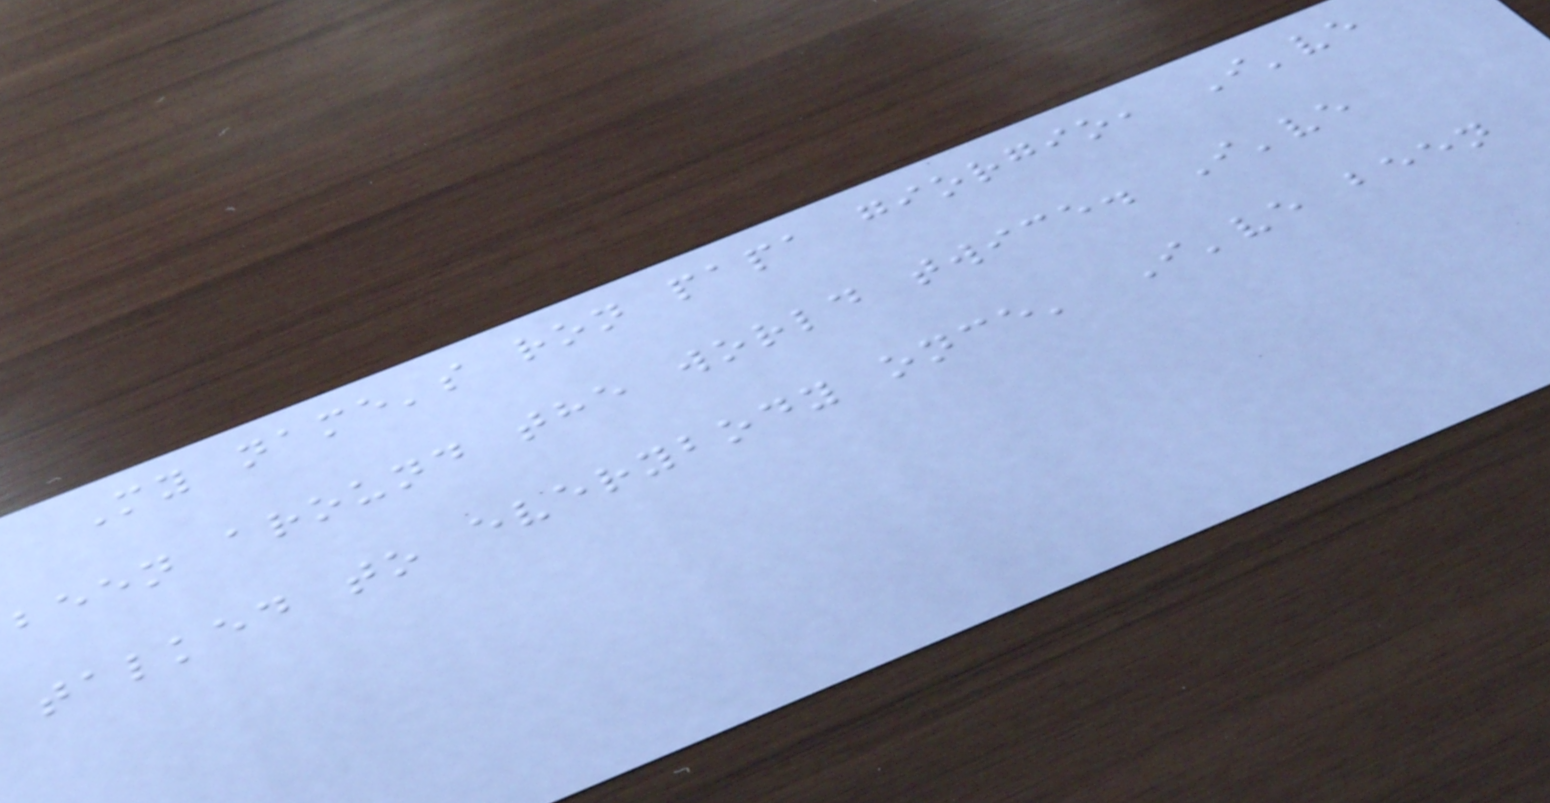My name's ron papa giorgio, I've
been around the world twice. I've
talked to everybody once' I've been
